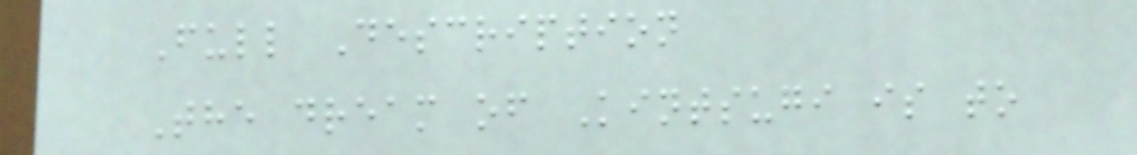Full Description
The dream of Kintsugi is to
